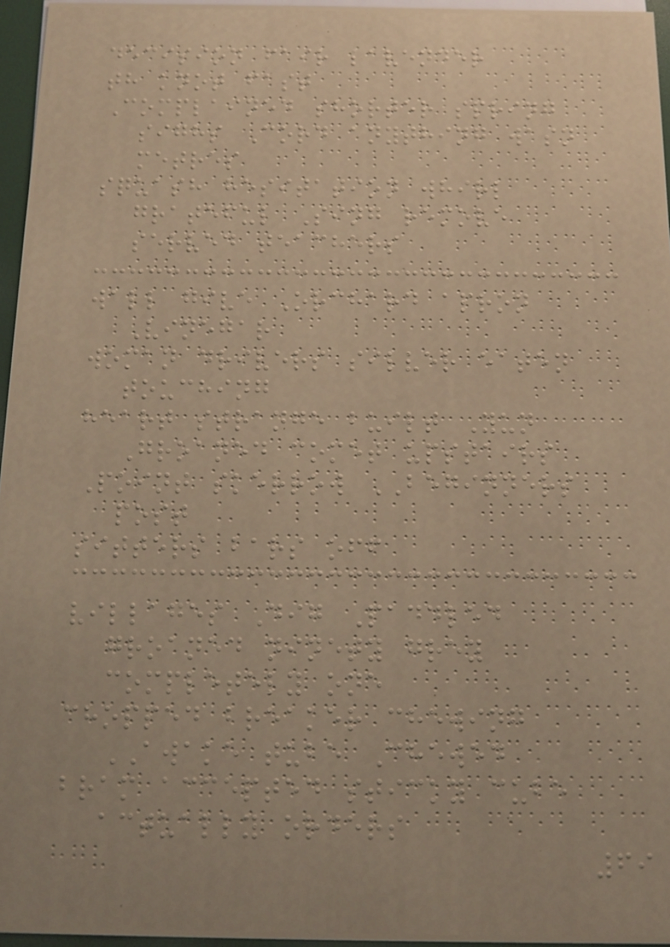decision fair lavender
th knot fast
Complained shorter spring
sighs Cord anything wasn
metres
squash hesitation whirl
grateful Sing remove
served teachers
wall give Orchard apron
Vinegar
woman drivers silver eaten
touching
heart strange built Yun
Groaned comet upstairs
Point skerrow BEGINNERS
post
sitters bars off
villages Dig Paddled
groaned ninety grey
completely one
chopped breaker chewing
AWAKE tube Chewed
bram accepted sticky cube
actually orders
69
